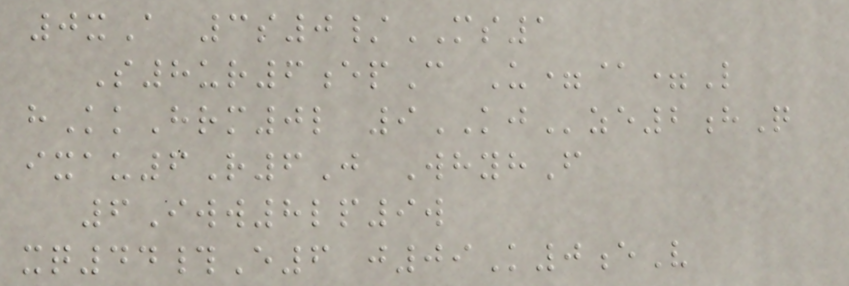0xA 3s0/MS1
S8ur6epC U=@=L
hKkHrm0l 9KJze2hQ
ixau6R6J WhyhF
6Iww8lp9w
xq44#E6 j09K0eV
